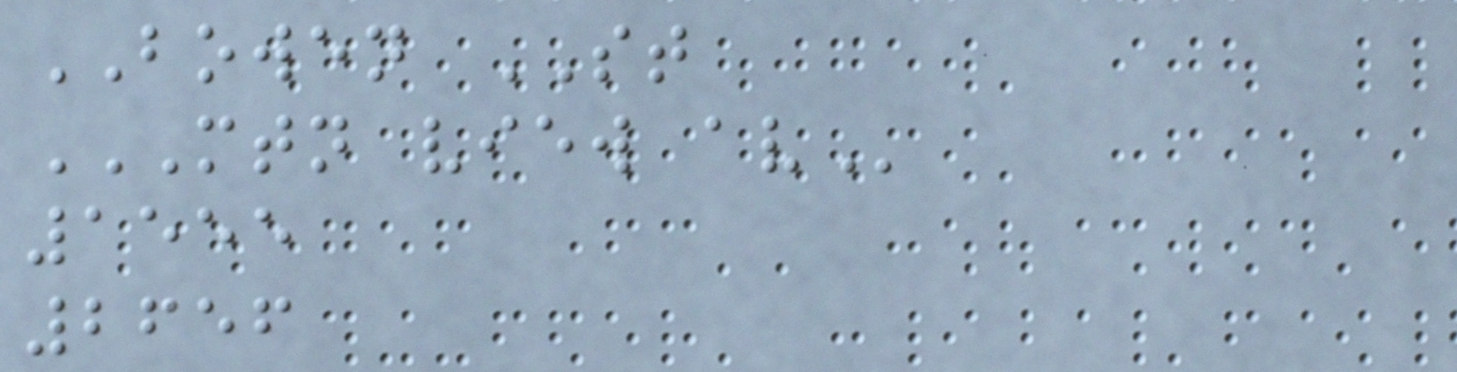BOWEN ST
MTN VIEW AV
1555
2656
